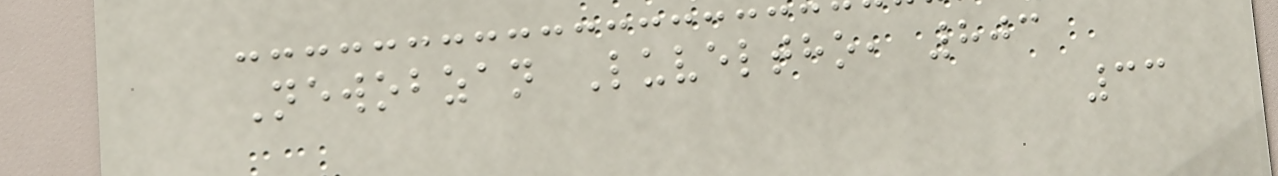Newobzan Luveltho, 803
33
